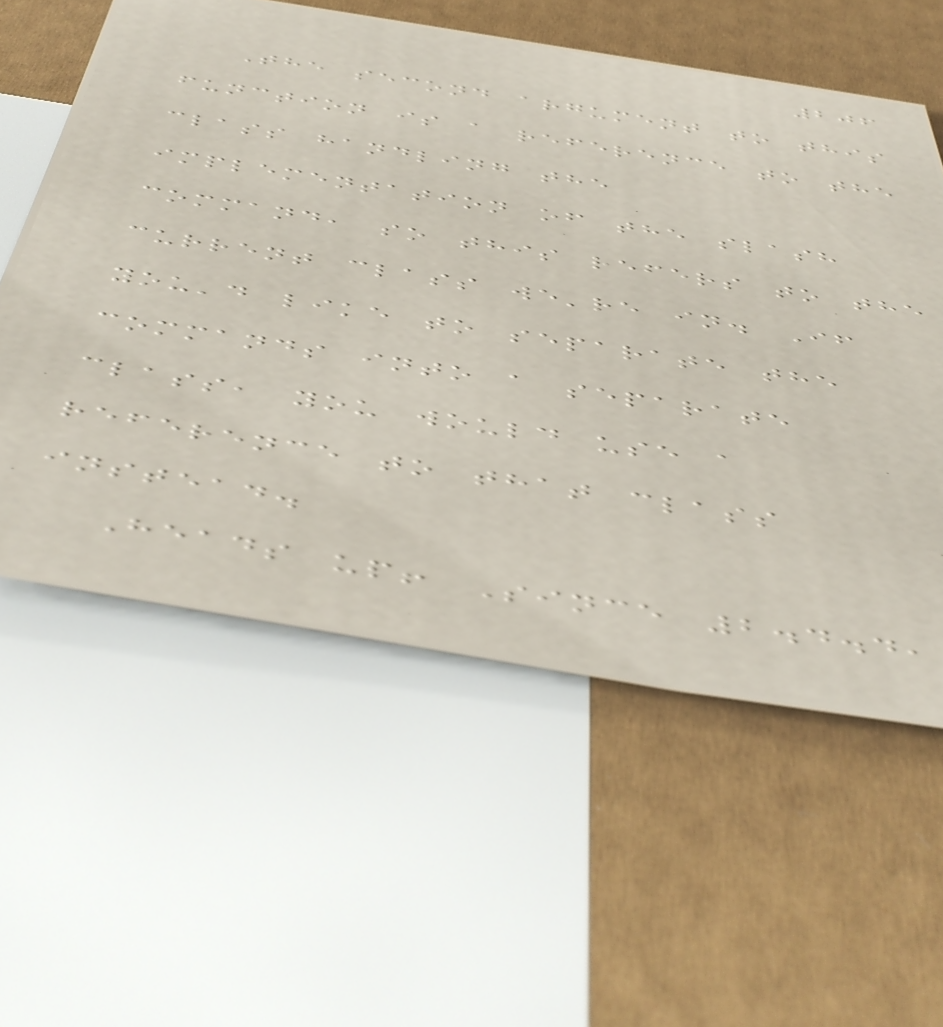206
The second argument to this
function is a reference to the
class handling the
implementation of the slash
command, so this refers to the
current class we're in. If
you'd like to separate the
commands into a separate
class, you would use a
reference to that class
instead.
Heads up! Since 2.4.4,
